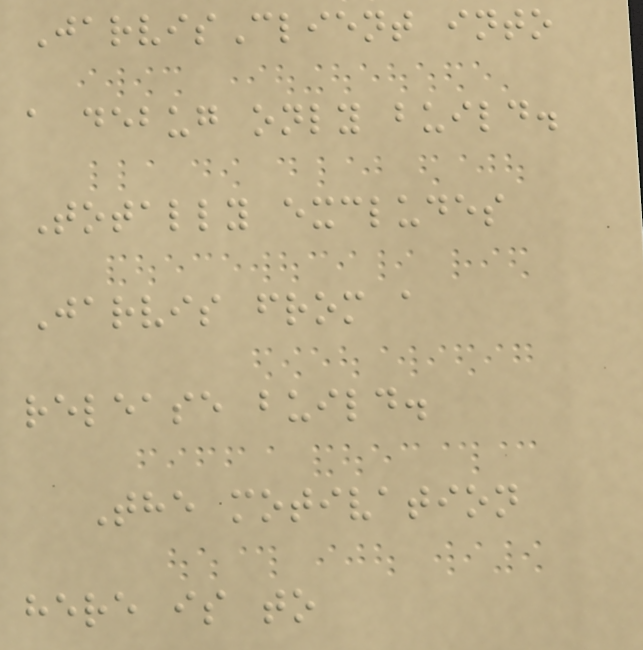JarvisClient into
a debug only build.
Totally excludes
Jarvis from a
release build.
The motivation
here is to
